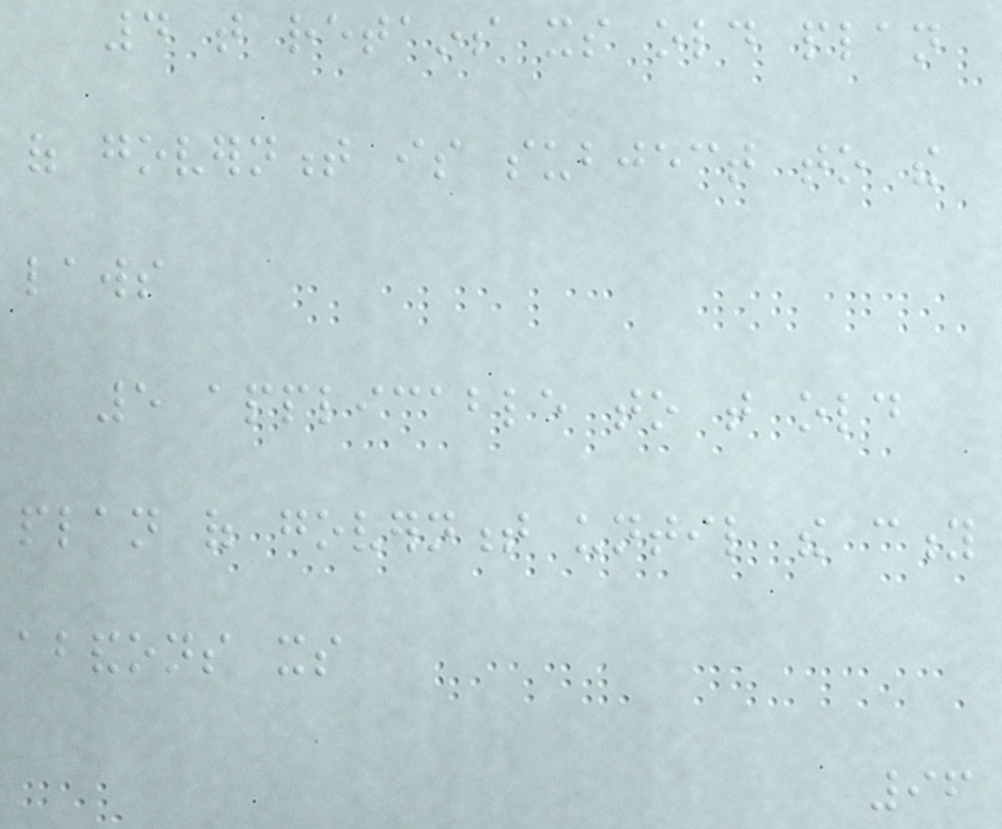4 that retains its old plan
of government is subject to the
laws
5 applicable to that old
plan of government until the city
abandons its
96
